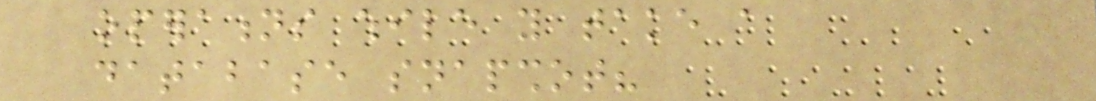operations while you take a
database snapshot?
